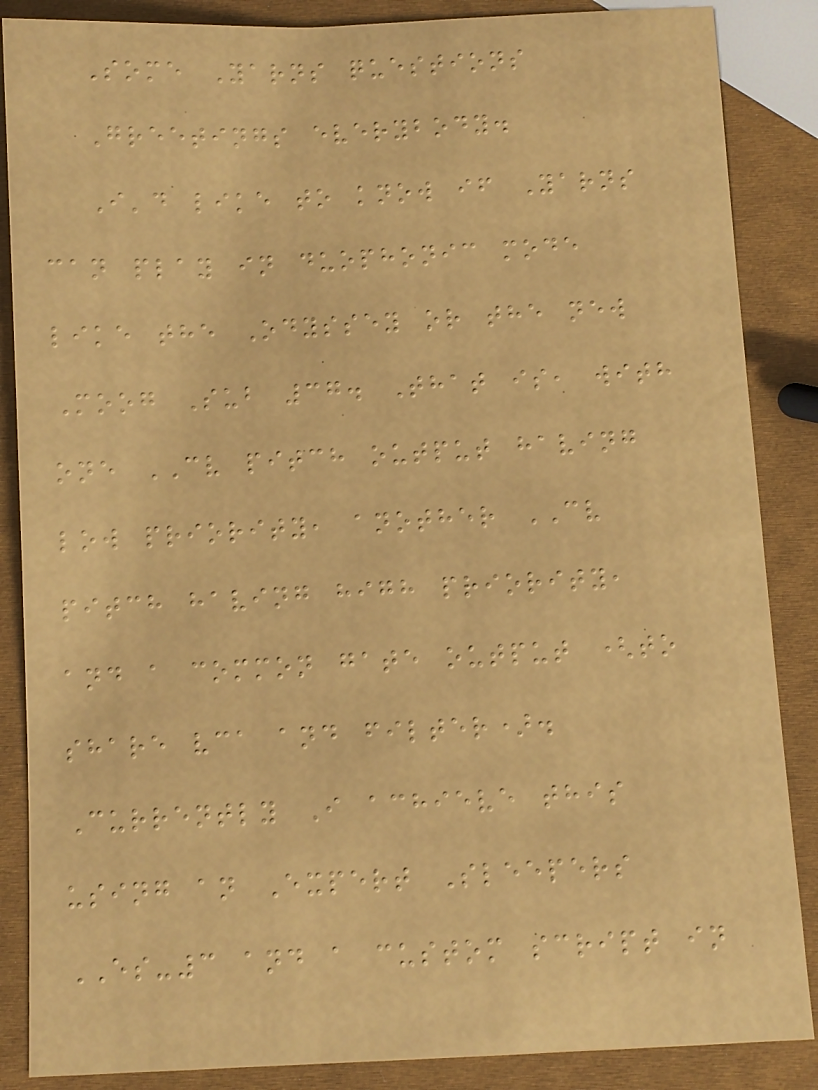Some Yarns questions
Greetings everybody.
I'd like to know if Yarns
can play in duophonic mode
like the Odyssey or the new
Moog Sub 37. That is, with
one CV pitch output having
low priority, another CV
pitch having high priority,
and a common gate output (to
share vca and filter).
Currently I achieve this
using an Expert Sleepers
ES-3 and a custom script in
